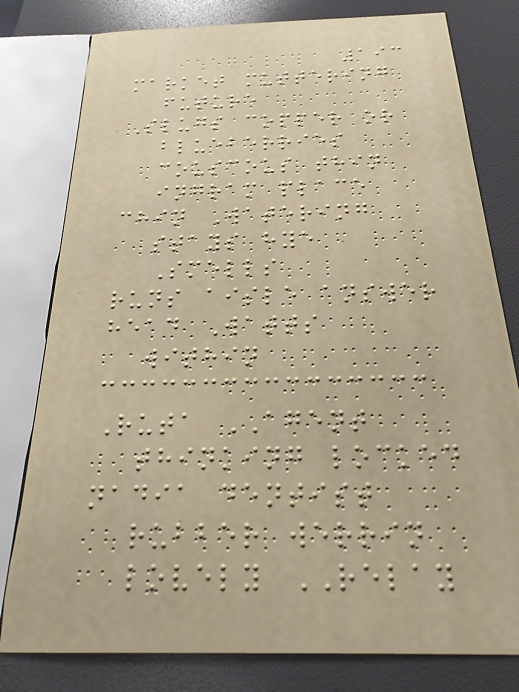193
market muttering
future
Slugs copper or
blueberries
couscous thin
ingram place
chin Watering
stays hye
Smells
runs aisle answer
head Watts
within
Ruta AGENT
thinking locked
nadia dentist
rubber werrin
lovely RELAY
